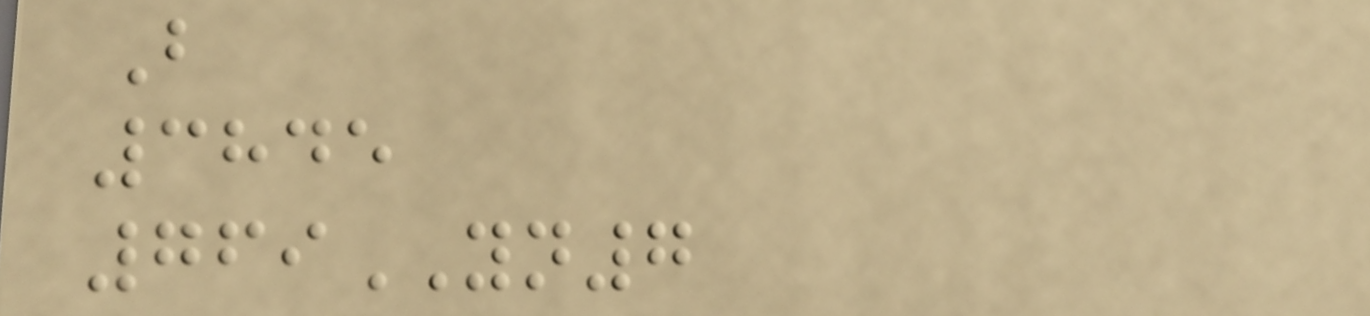B
3845
769YN7
